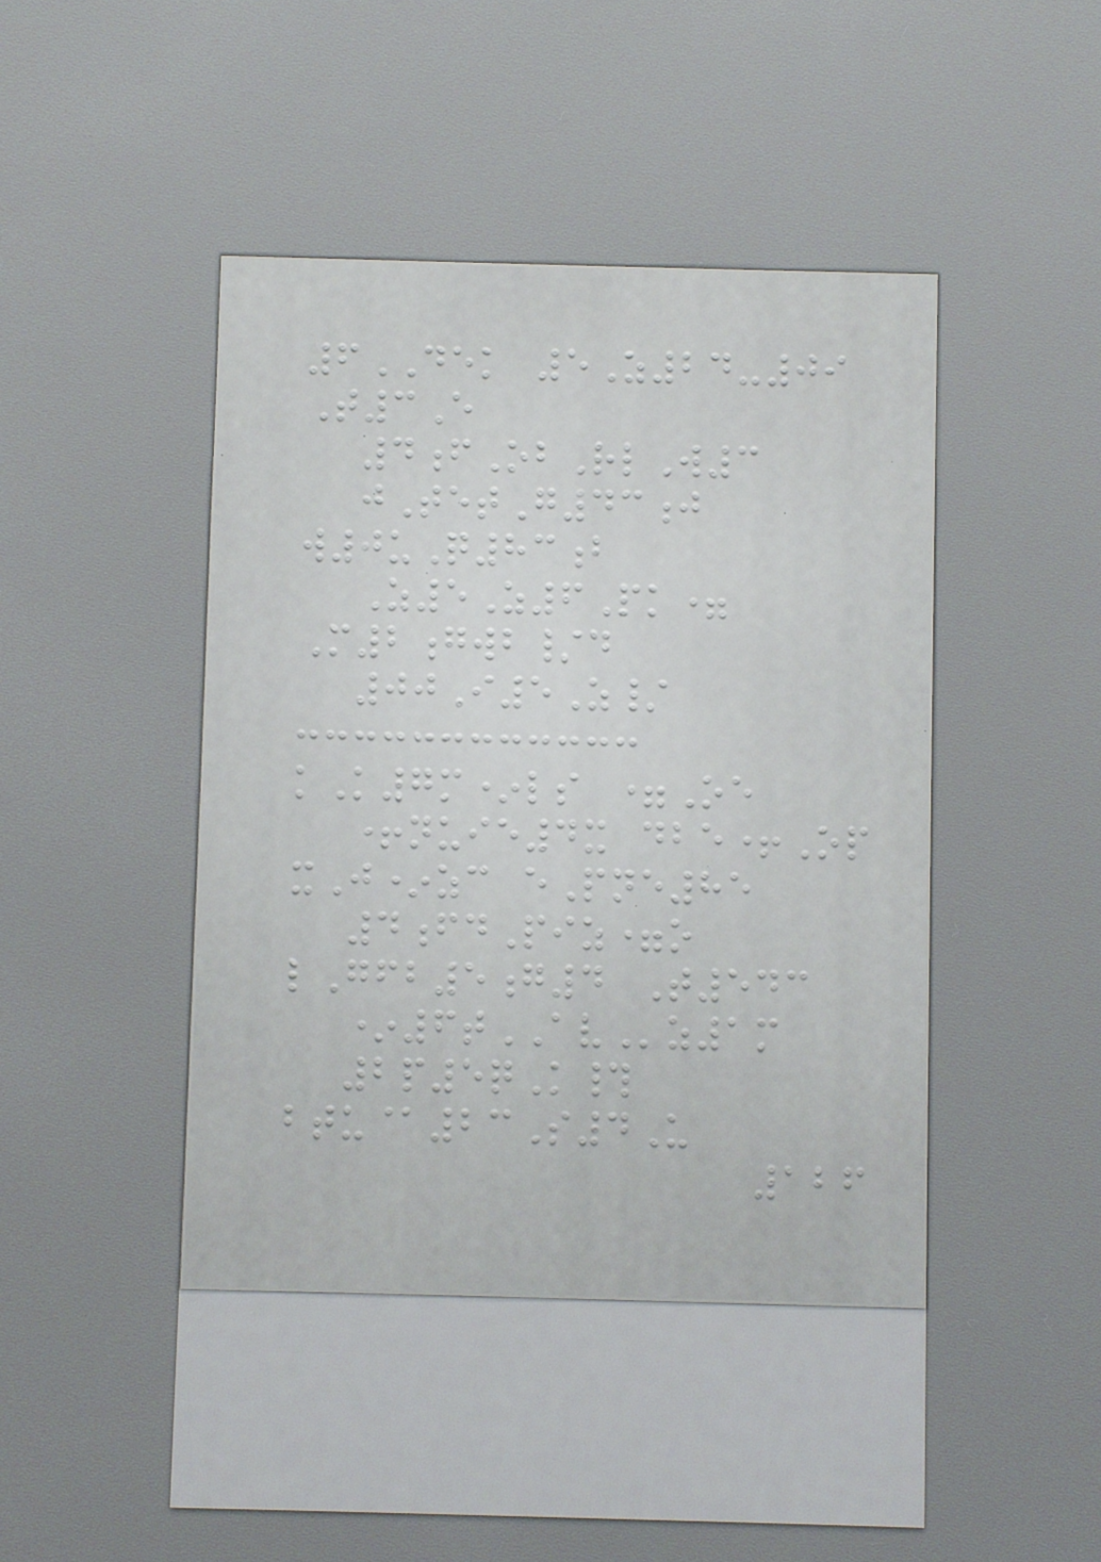6DEK 5Z24-09
T3E
4fObRlW3
jTetG43j
w0uQ83b
Z5Z6Pk=
M2gwb/d
00I5Z/
kK7m*ls =Oe
+nuie4x dbe+Op
xJ*zc ePne85
4fdPiz=o
lGfb5g4 T543
*6tAVz1m
2p5qK#
btu@23S4U
126
